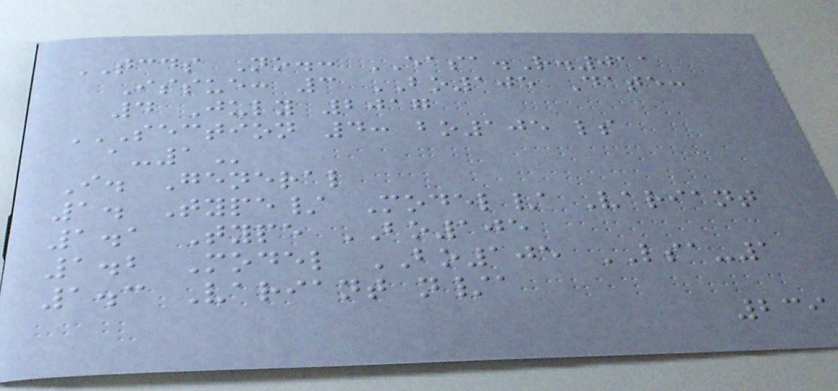TCDS No.: EASA.R.011
Issue: 3 BO105 Date:
4 July 2017
SECTION 4: BO105 LS
A-1
I. General
1. Type/ Model/ Variant
1.1 Type BO105
1.2 Model BO105 LSA-1
1.3 Variant n/a
239
